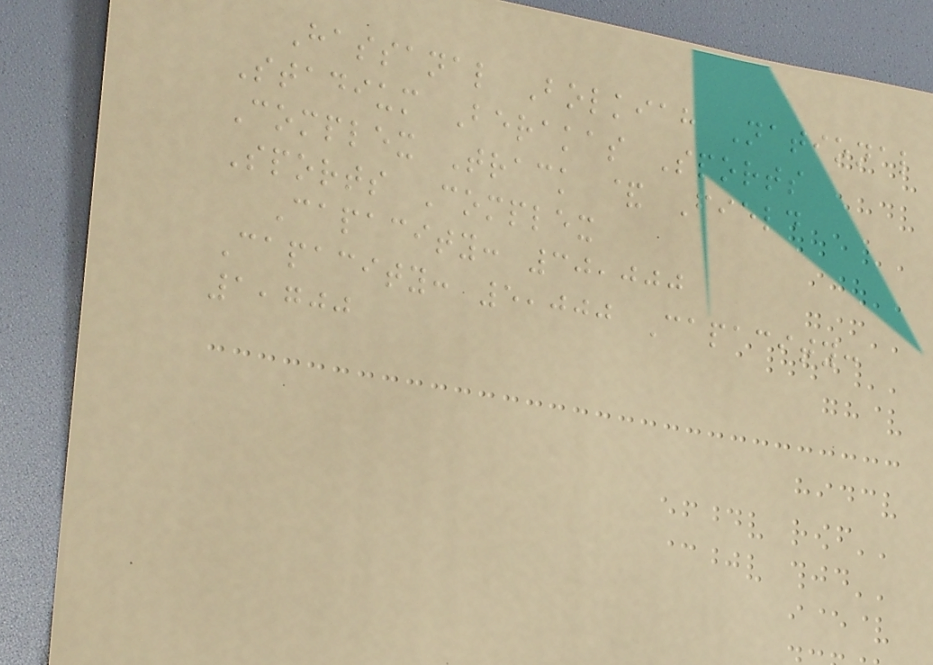Hassanal Bolkiah National
Stadium Berakas Sports
Complex Track & Field
Sports Complex
Capacity: 30,000
Capacity: 5,000 Capacity:
1,700
